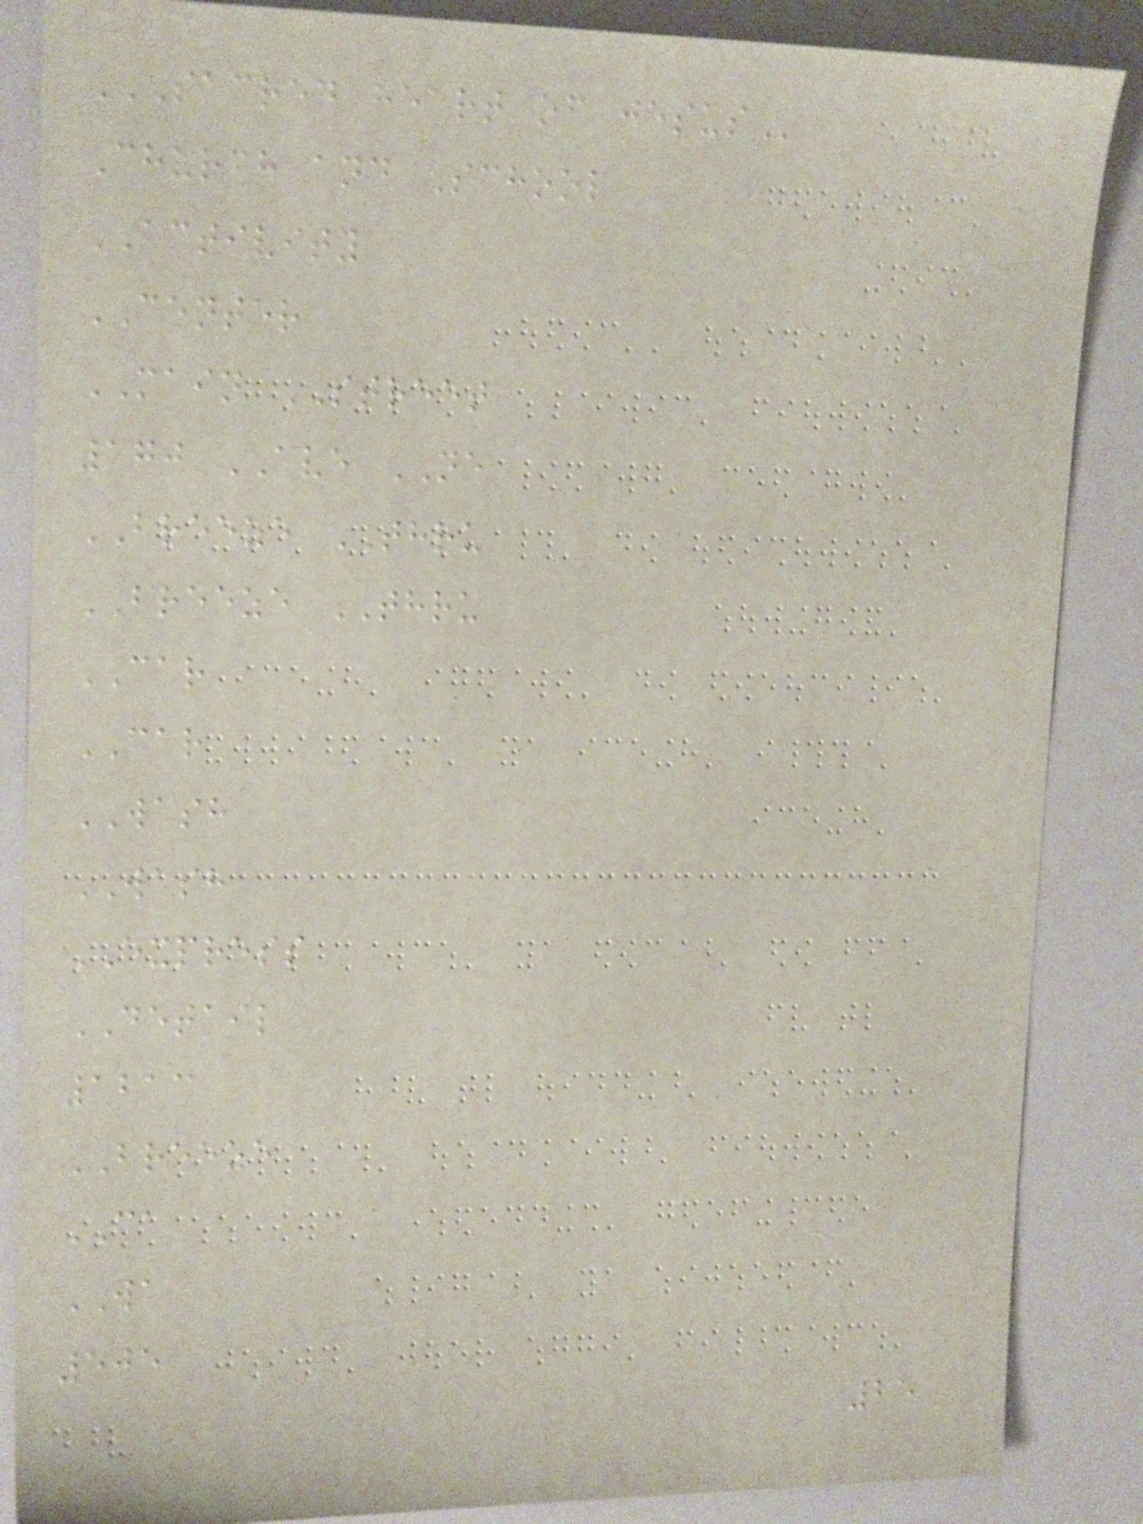SACRED HEART OF JESUS
Church and School
ACTIVITY
CENTER
MAIN STREET
170 AVE NE
BREEZE THRU
BREEZE THRU
CAR
CAR
WASH
WASH
EXPRESS
DETAIL
1213
BREEZE
CA
WA
505
25
